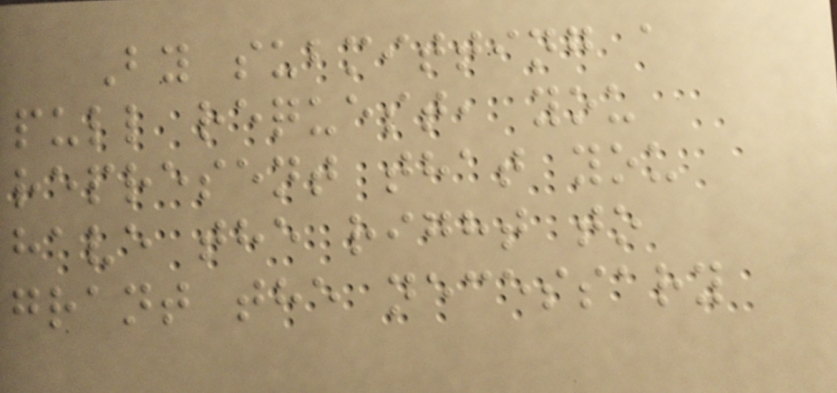By submitting a
pull request, you
represent that you
have the right to
grant the necessary
